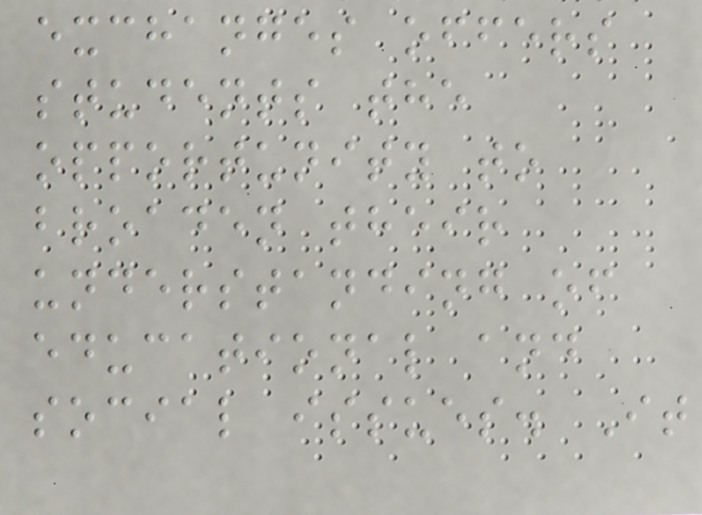exchanges offers
students the
opportunity to
broaden their
understanding of
educational and
social issues. It
